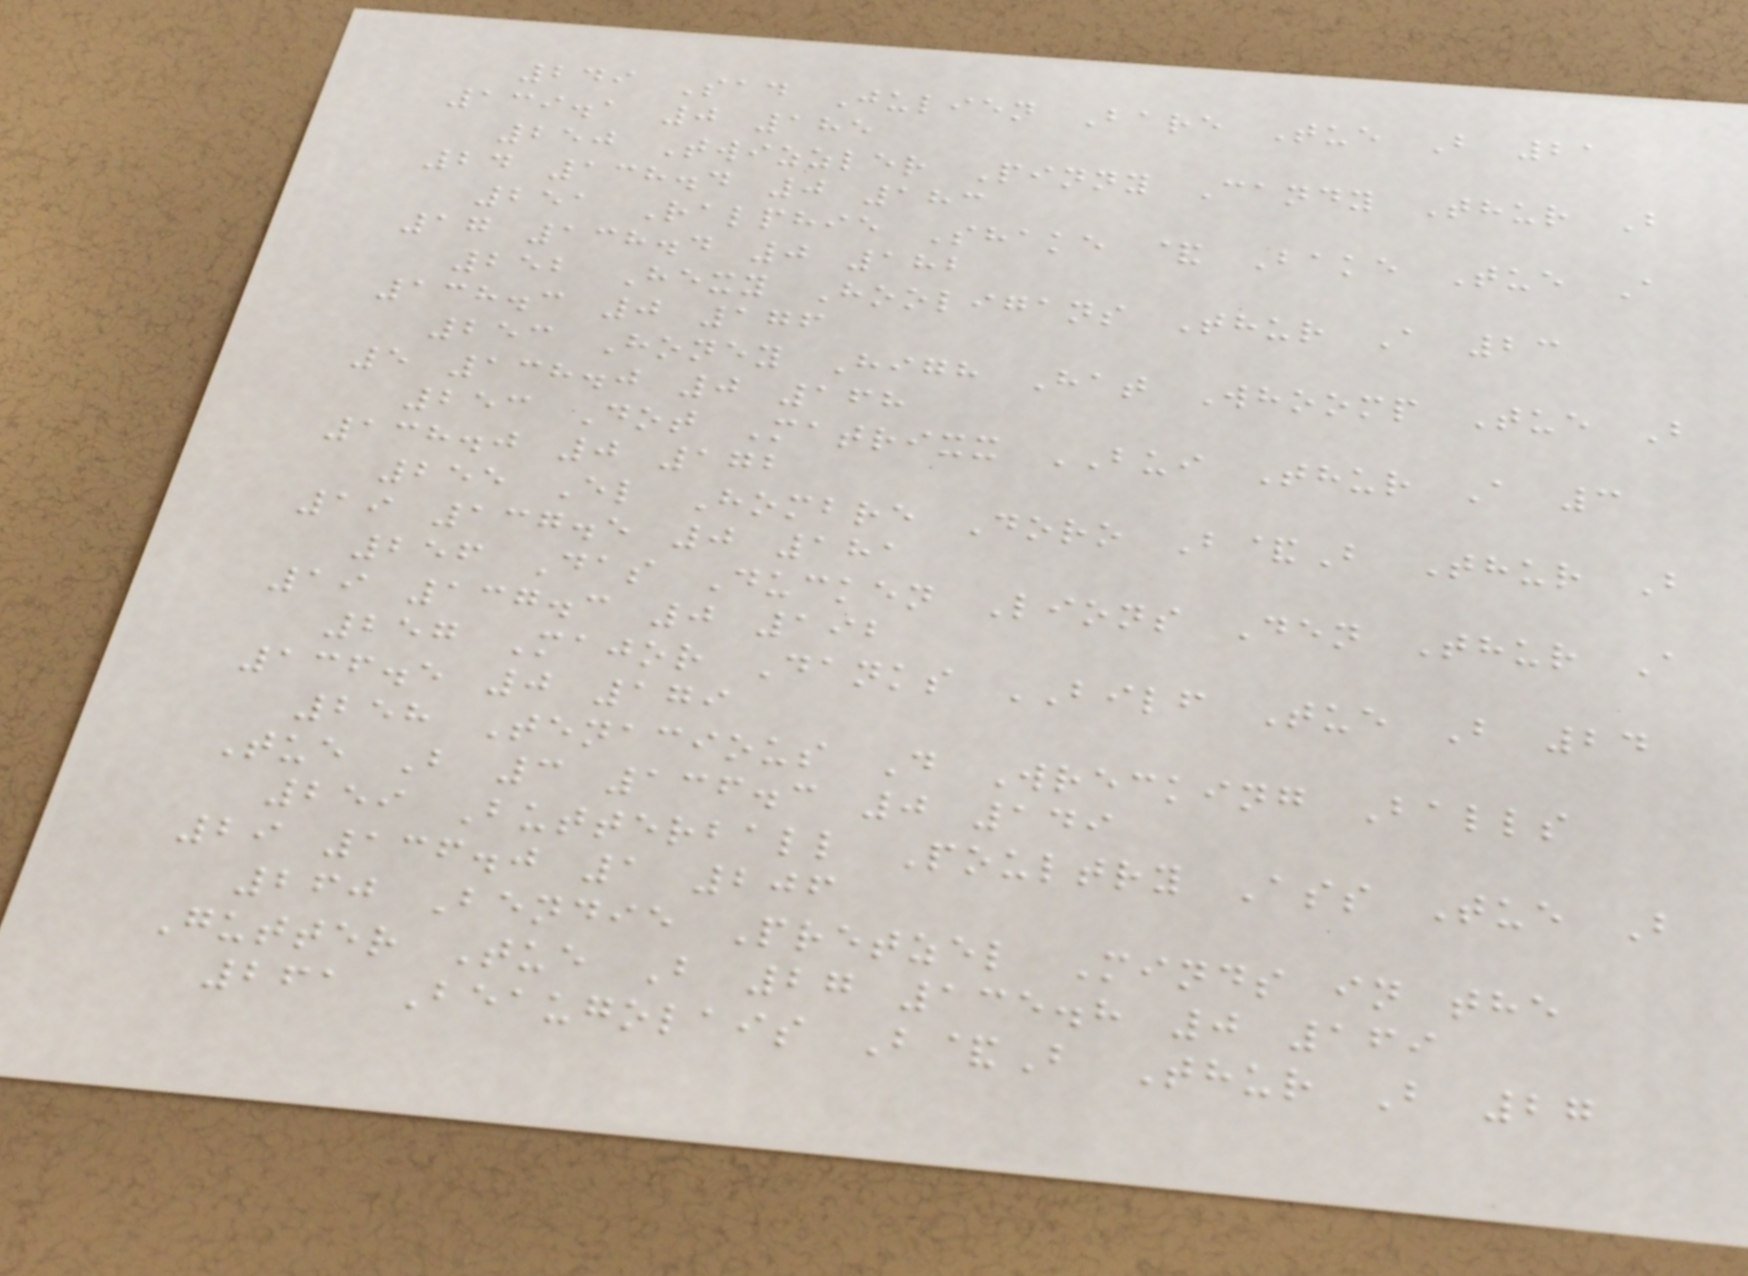249 Sad Julien Bare Tue B 21
139.1 0 185
250 Twizzler Pinny Candy Thur B
24 138.4 0 183
251 Ralphie Shake & Bake Tue A
17 138.4 0 182
252 Hexy Hooligans Thur A 23
138.3 0 176
253 Honey High Hat Whoomp Tue B
5 138.0 0 168
253 Dot Matrixx BUI Thur A 3
138.0 0 172
255 El Hombre Doro B&B Thur B
19 137.5 0 181
256 Das Ducken Lions Den Thur A
19 137.3 0 192
257 Major Danks BILF Tue B 24
136.5 0 179
258 Tenacious D Wrecking Balls
Tue B 3 136.3 0 149
259 Butterball Poultry Ass Tue B
29 136.0 1 206
260 Bendie Pretzel Minds in the
Gutter Tue B 27 135.8 0 169
261 Beaugolais B&B Thur B 27
